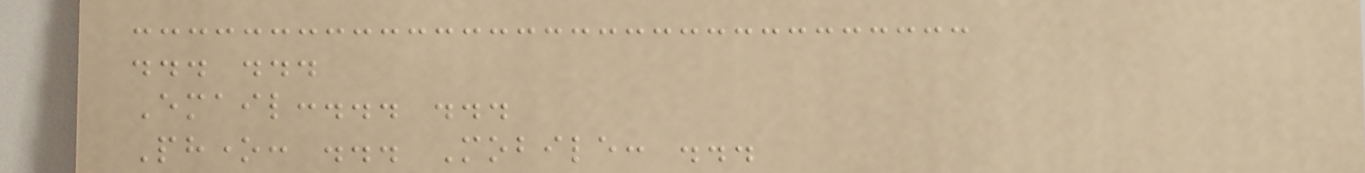... ...
Email:... ...
Phone: ... Mobile: ...
